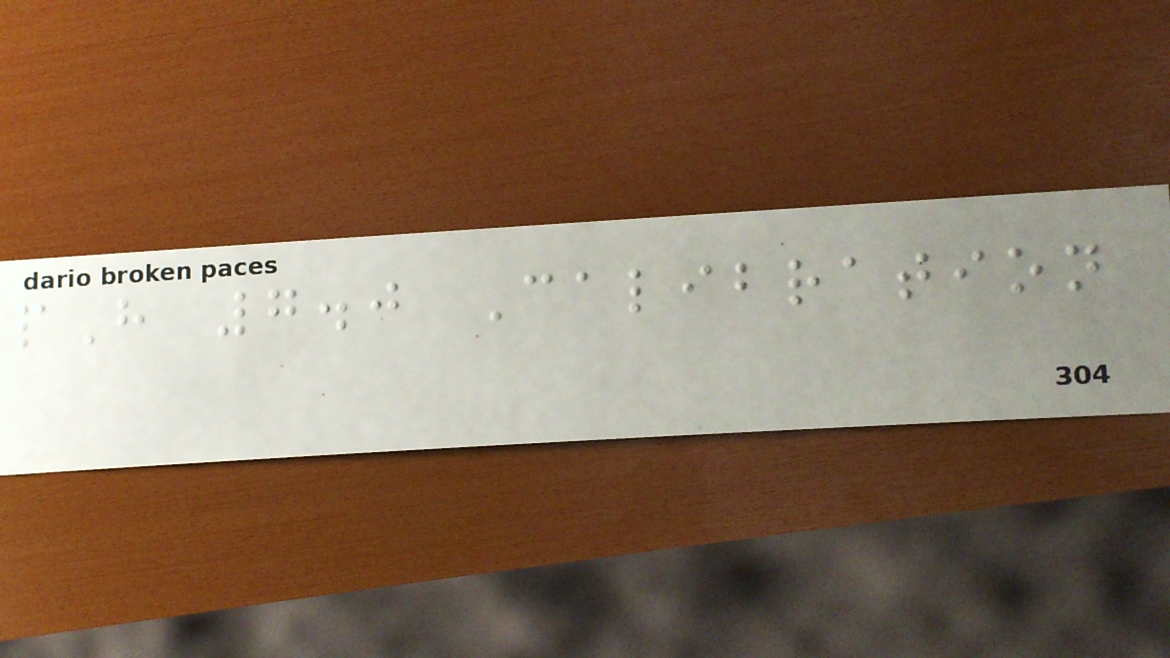pH 7.0 Calibration
